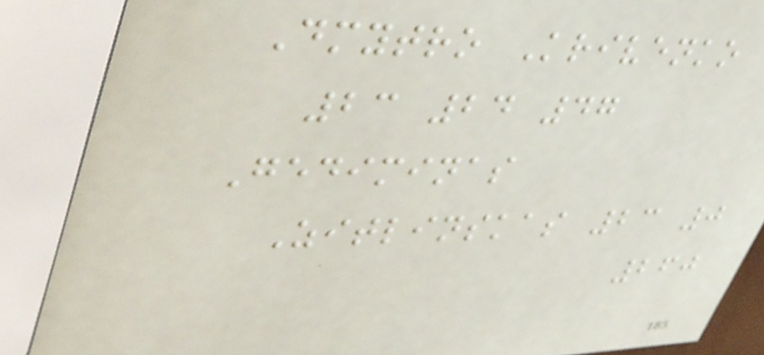Dmytro Krivenko
23 24 47
Gediminas
Zitlinskas 23 0
260
